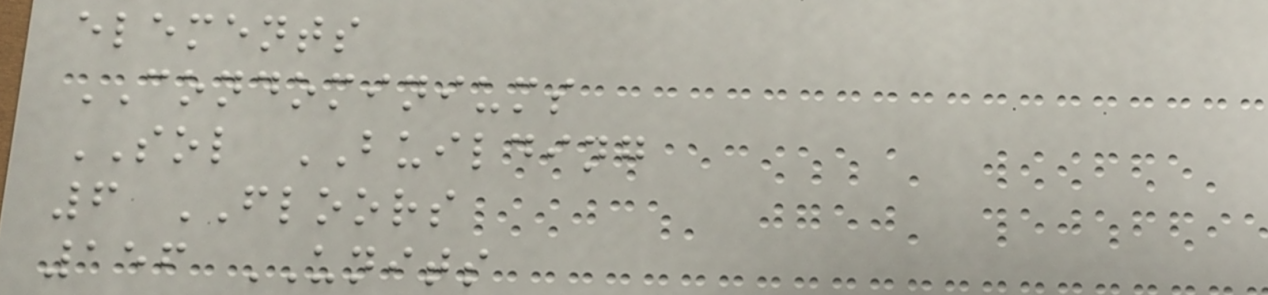elements
CONDOMINIUMS
SOL BUILDING
6 FLOORS
156 UNITS
